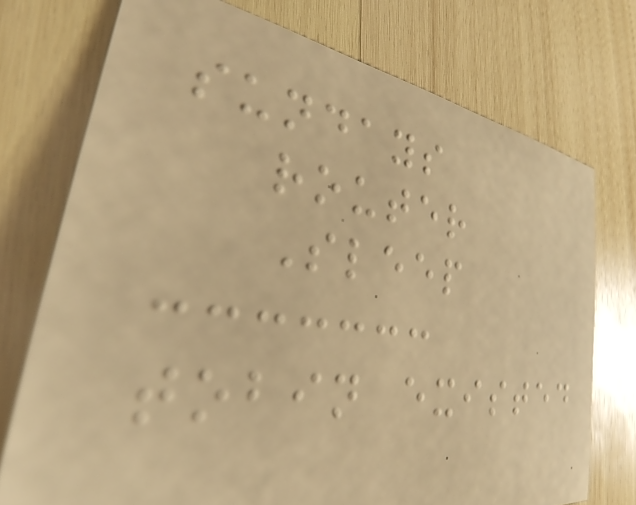sundays
router
Sleep
tobin existed
